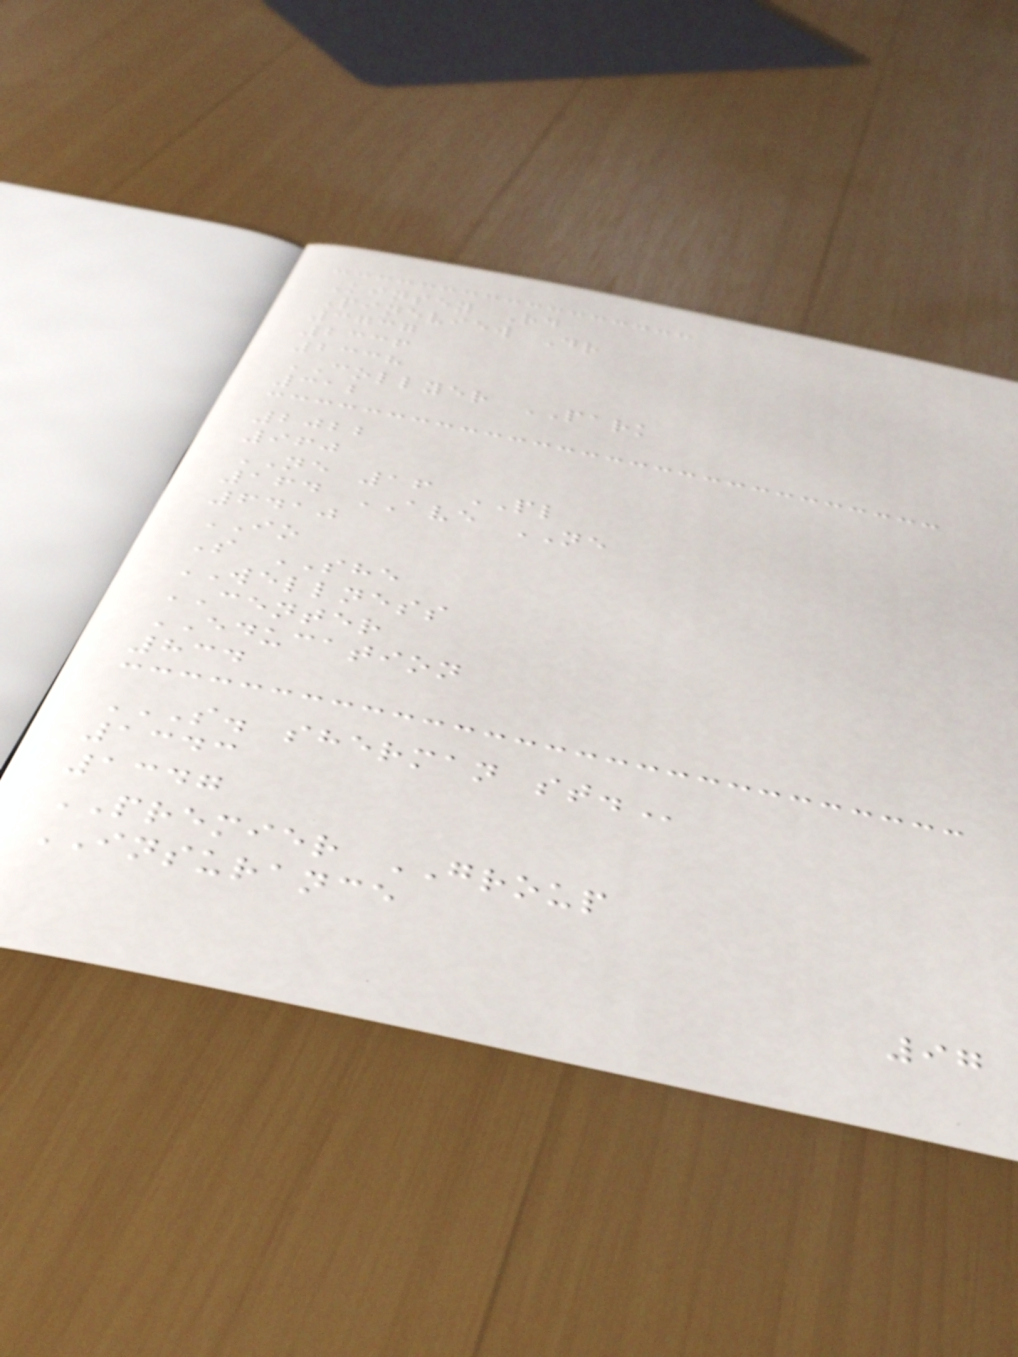Kinsey Rd
Pineview Dr
3737
2336
2338
COLLYER PARK
312
2022
960
NE 16 PL
164 AVE NE
6410
IO
S SHE
WELLNESS
CENTER
EDUCATION
834
S. SHERMAN ST.
1343
1347
PREMIER GROUP
INSURANCE
97
